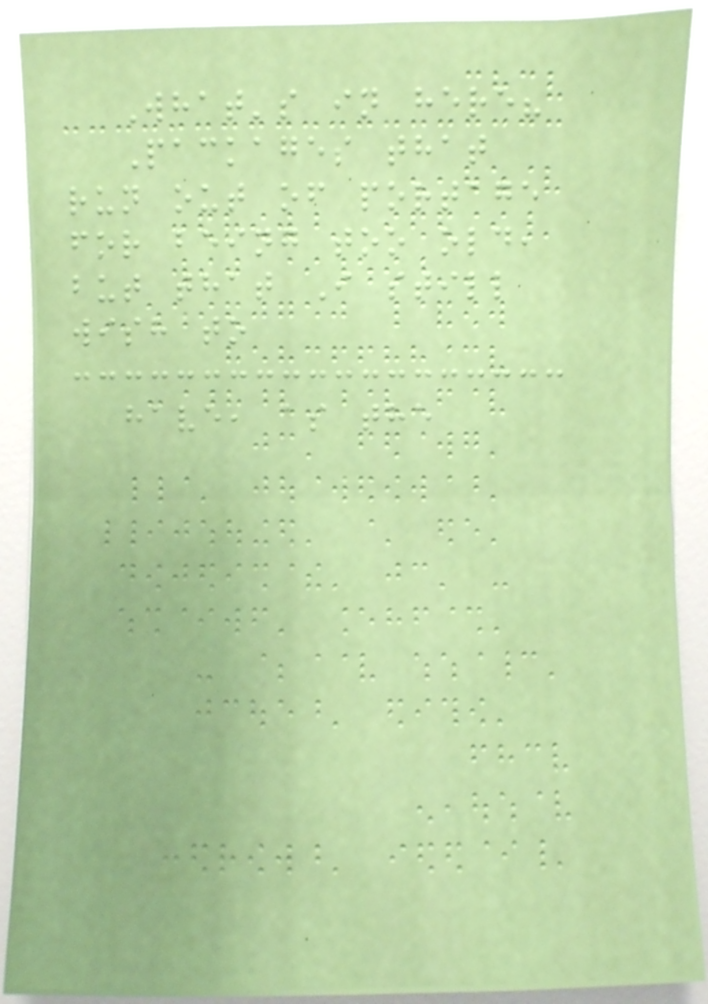What's in here?
Packages that
run out of portage
for being too old,
but that I still
wish to
have, as the
